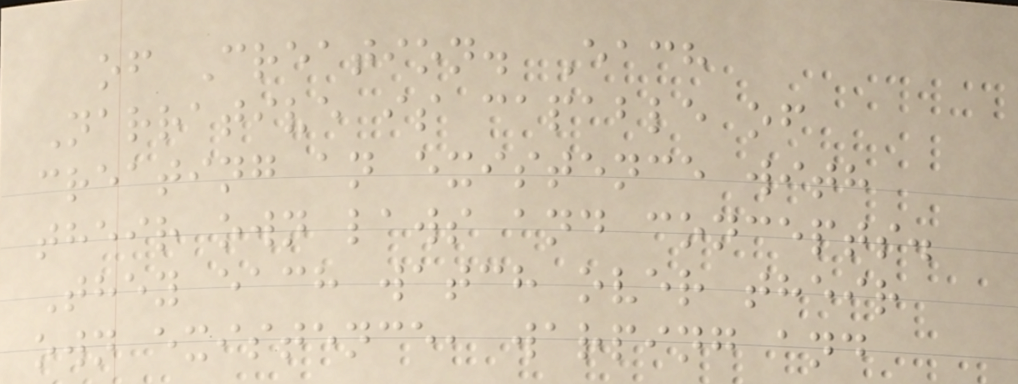of Creation. Each
Narrative is capable of
creating an existence with
their own laws and concepts.
They each watch over their
own existence, warping and
